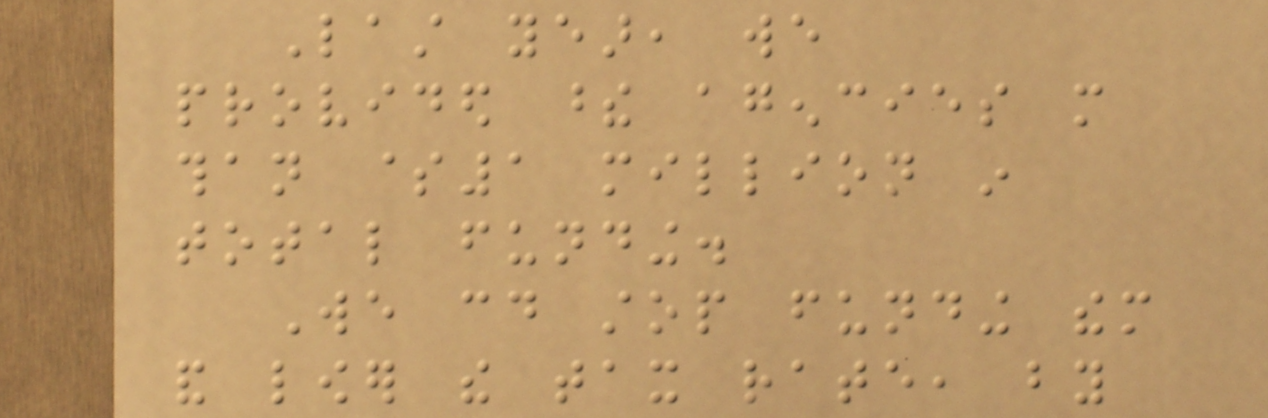Last year, we
provided these agencies more
than $1 million in
total funding.
We could stop funding them
and lower the tax rate, by
